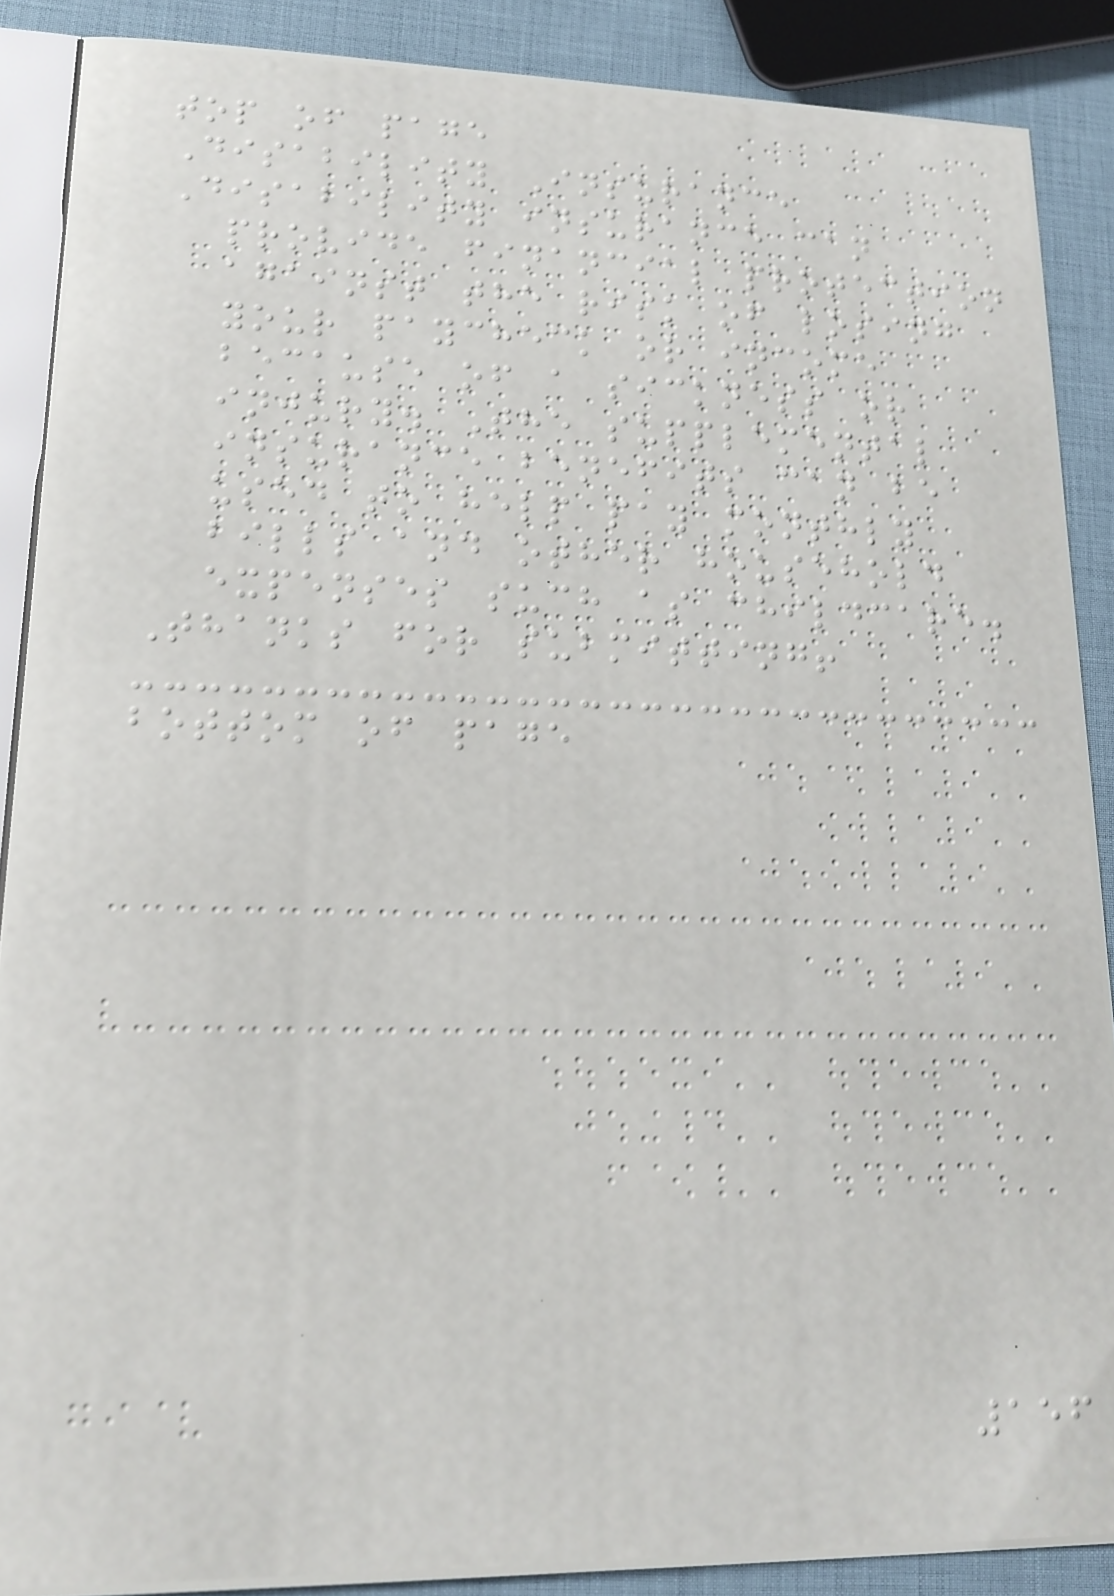top of page
Disability Insurance
Disability insurance can
provide financial protection
against the risk of losing
your paycheck or income
because of a sickness or
injury. The supplemental
insurance benefits can be
used to help pay monthly
bills and other household
expenses such as childcare.
Thanks for submitting!
bottom of page
156
